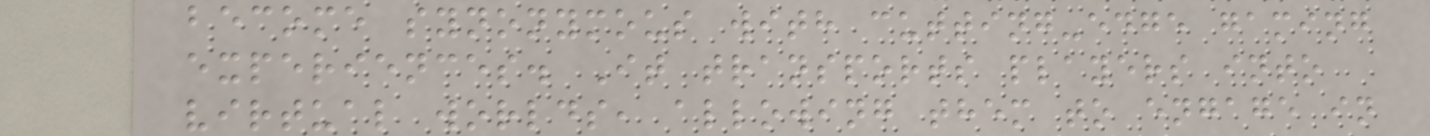become synonymous with cutting-edge gaming
experiences. It transports players into
virtual worlds, allowing them to engage in
